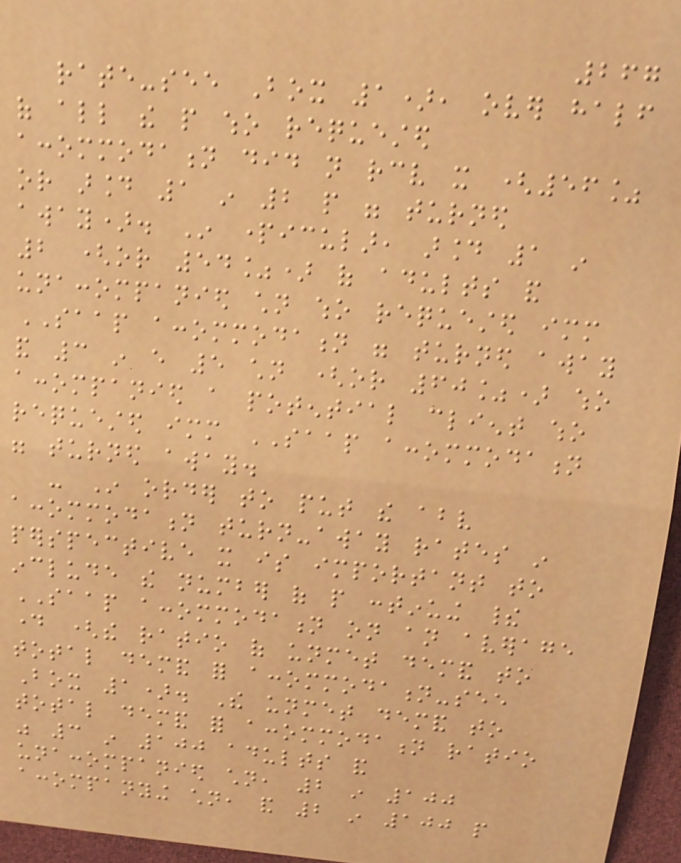267
rate-see Box 1), over half
of all the people who requested
accommodation did not receive it (56%
or around 1 in 2 people were turned
away). In particular, around 1 in
2 (or 54%) of adults and
unaccompanied children who requested immediate
SAAP accommodation were turned away
and 3 in every 5 children (or 60%) who
accompanied a potential client who
requested immediate SAAP accommodation
were turned away.
- In order to put the above
accommodation turn-away rates in
perspective it is important to
include the number of people continuing their
SAAP accommodation on an average
day (the ratio of unmet demand to
total demand for accommodation-see
Box 1). The unmet demand to
total demand for accommodation ratio
was 3 in 100 adults and
unaccompanied children, 2 in 100
accompanying children, and 2 in 100 people
